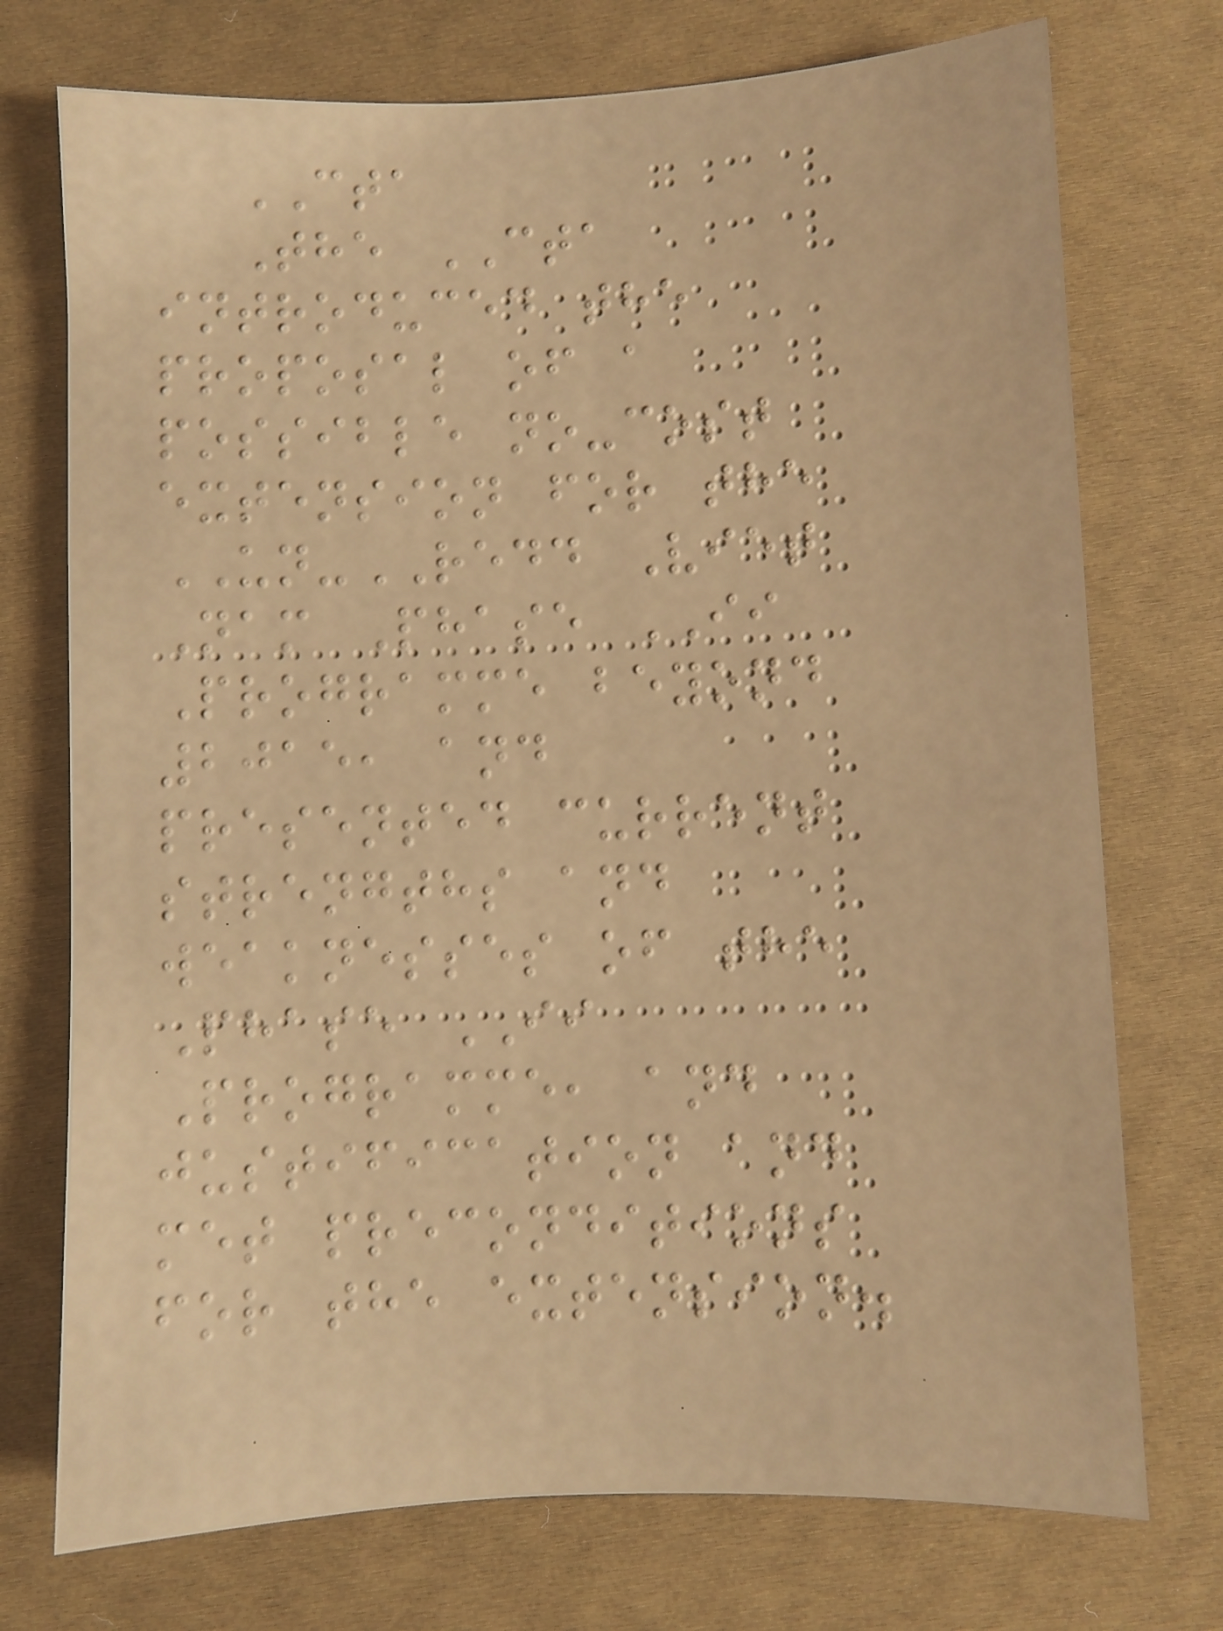CTA
The CTA
introduced the
proposal of a
possible no-cost
extension for the
UN-REDD Viet
Nam Phase II
Programme beyond
2015, and
presented current
strengths and
weaknesses of the
Phase II
Programme, and
justification and
met preconditions
for the extension.
